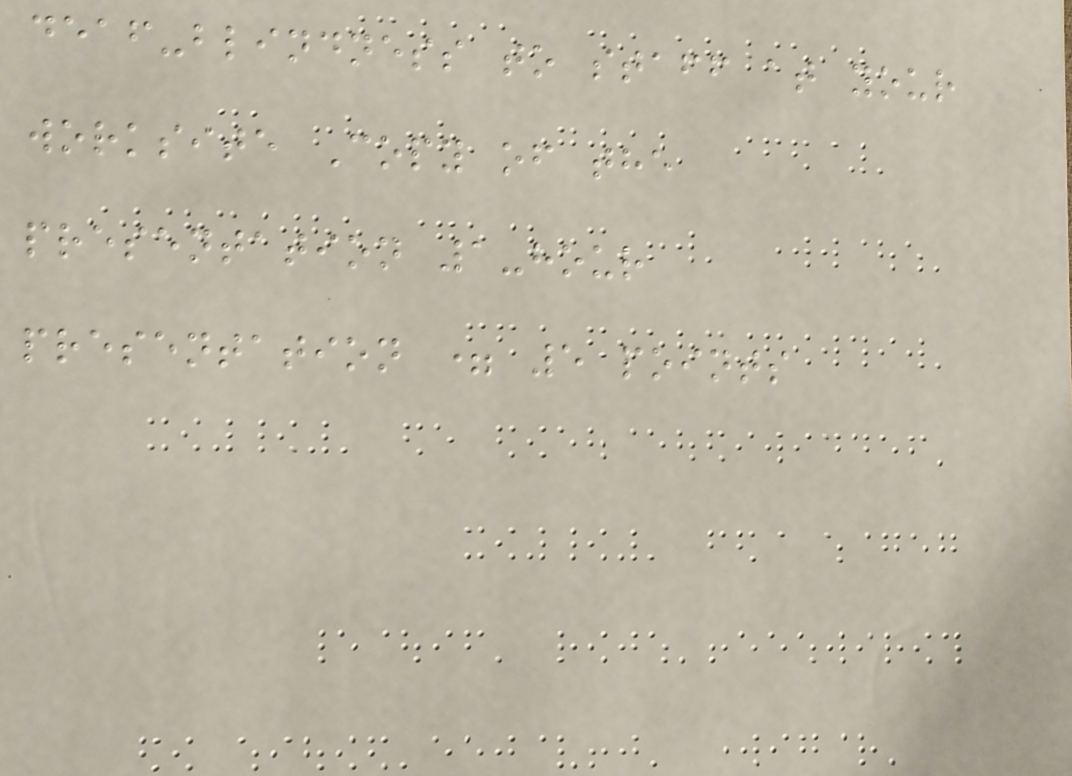deaf-blindness to staff at your
worksite Copy of the
presentation 1-hour
presentation = 5 points
